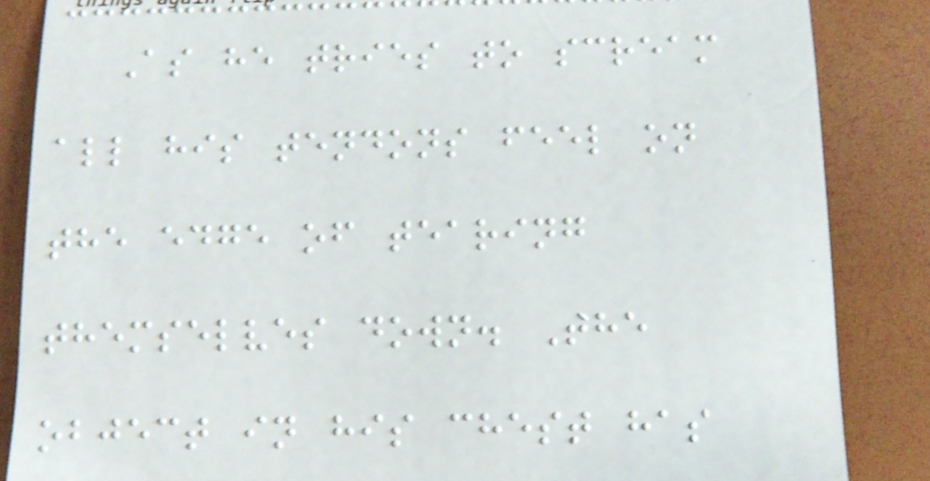As he tries to scream
all his tendons feel on
the edge of tearing
themselves down. The
object in his chest has
